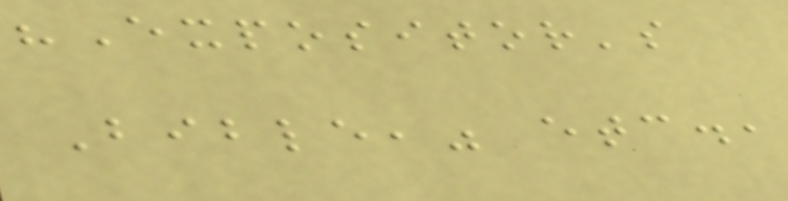"Expositor's
Bible," etc.,
